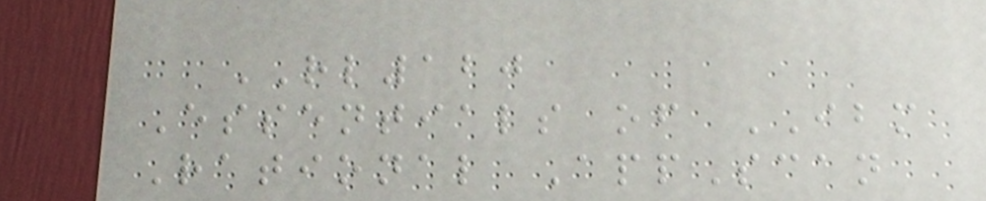RL120
Essentials of IBM
Rational AppScan
